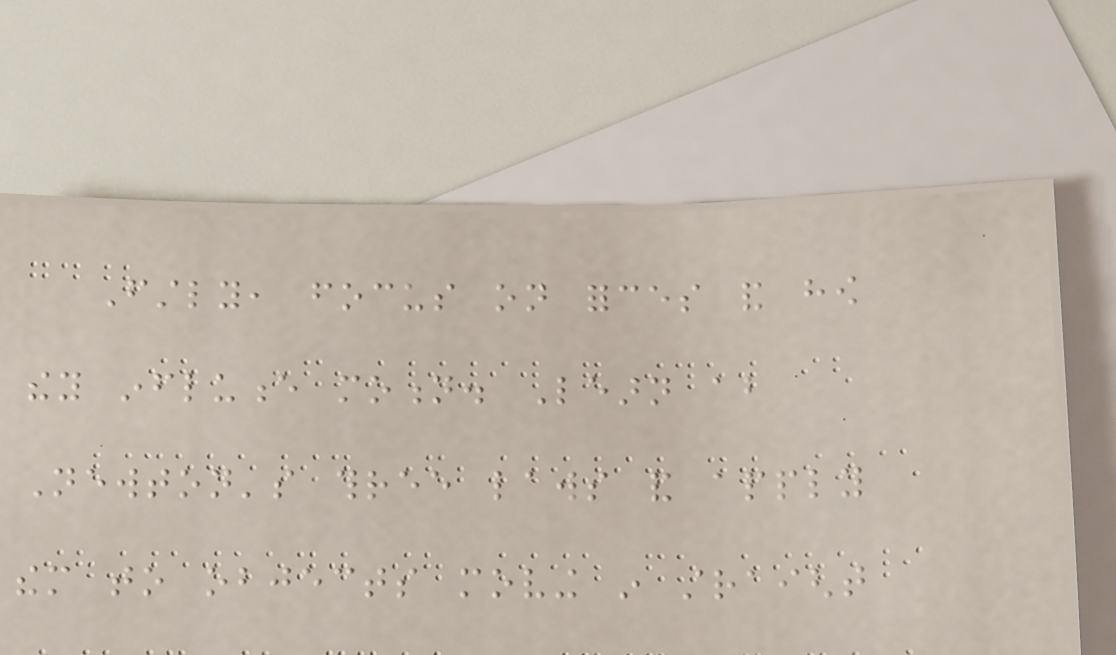Firstly, focus on forces and how
they influence motion. Learn about
Newton's three laws and apply
them to objects moving in straight
